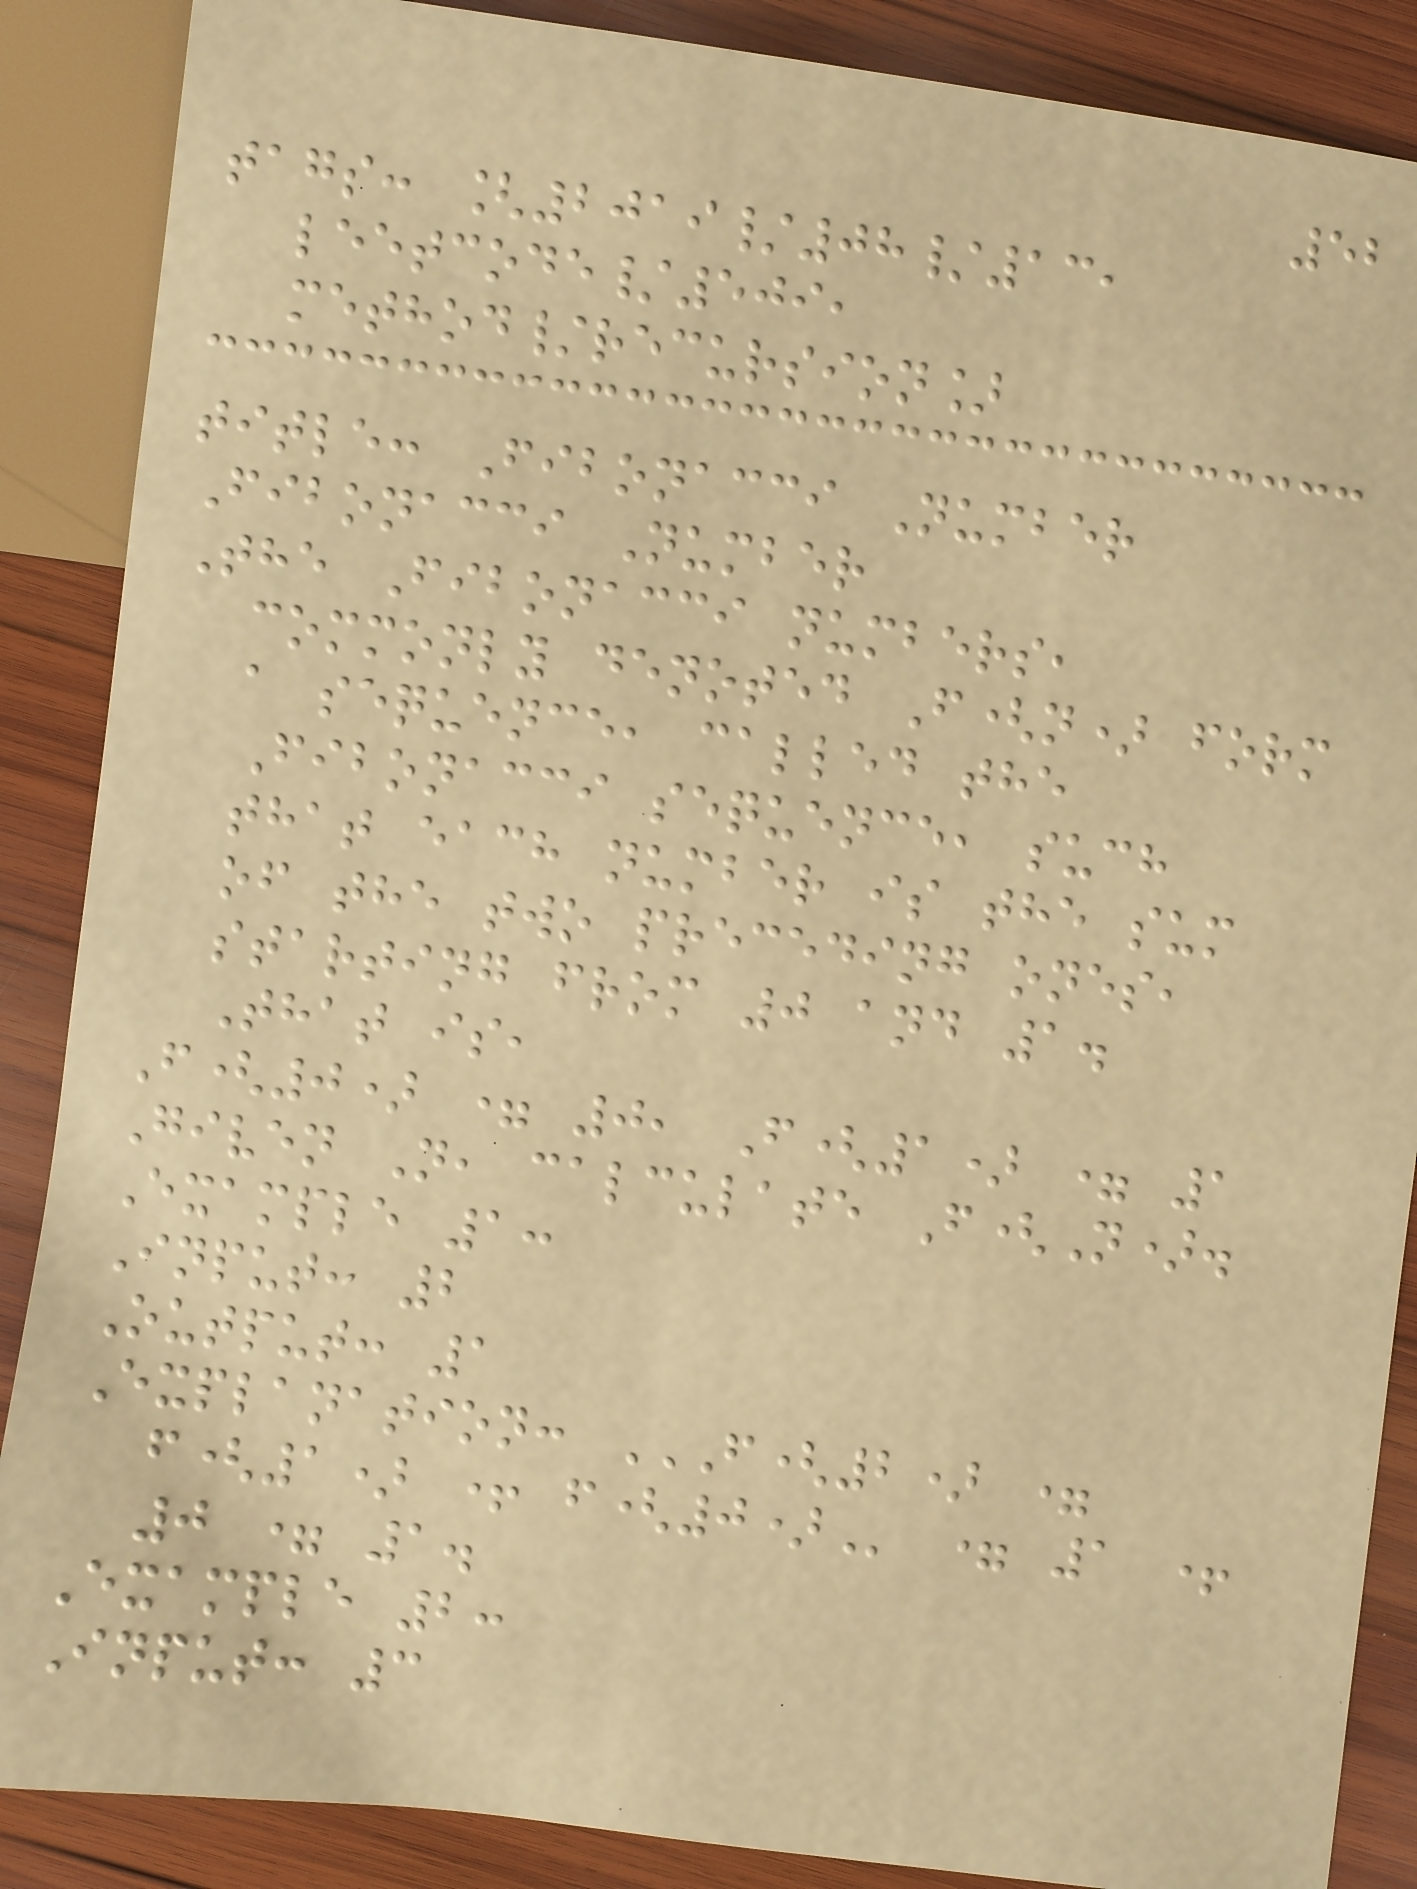52
tags: [2019/08/13,
leetcode/509,
method/recursion]
title: Fibonacci Number
Fibonacci Number
The Fibonacci numbers,
commonly denoted F(n) form
a sequence, called the
Fibonacci sequence, such
that each number is the sum
of the two preceding ones,
starting from 0 and 1.
That is,
F(0) = 0, F(1) = 1
Given N, calculate F(N).
Example 1:
Input: 2
Output: 1
Explanation: F(2) =
F(1) + F(0) = 1 +
0 = 1.
Example 2:
Input: 3
